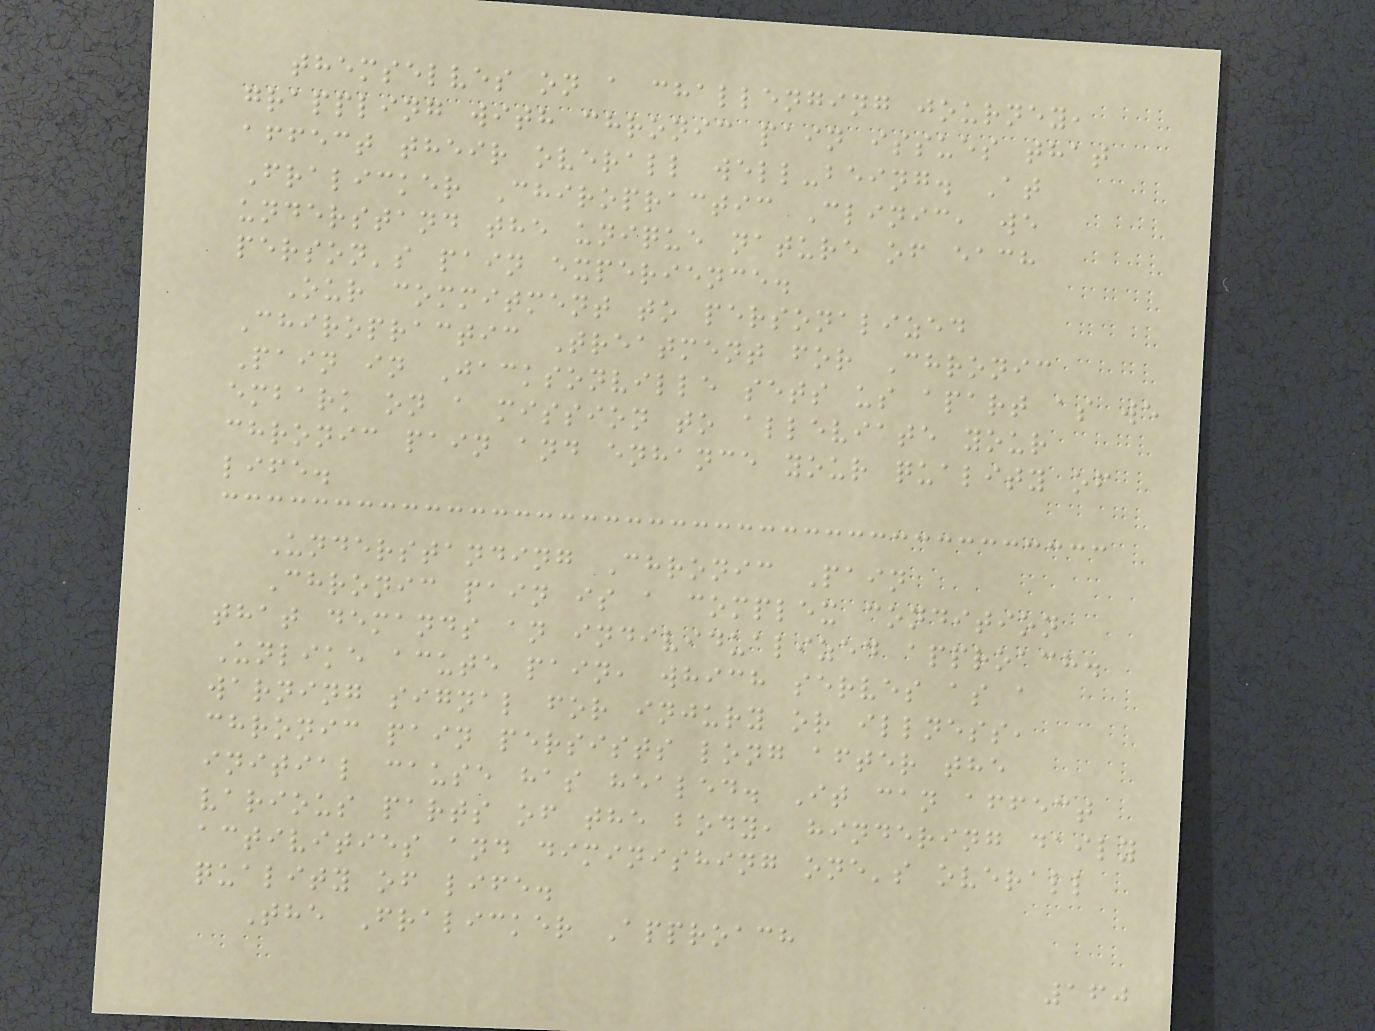themselves on a challenging journey,
grappling with chronic pain issues that
affect their overall well-being. At
Fralicker Chiropractic Clinic, we
understand the unique nature of each
person's pain experience.
Our commitment to personalized
Chiropractic Treatment for Chronic
Pain in Jacksonville sets us apart as we
embark on a mission to alleviate your
chronic pain and enhance your quality of
life.
Understanding Chronic Pain
Chronic pain is a complex condition
that demands an individualized approach.
Unlike acute pain, which serves as a
warning signal for injury or illness,
chronic pain persists long after the
initial cause has healed. It can affect
various parts of the body, hindering daily
activities and diminishing one's overall
quality of life.
The Fralicker Approach
160
